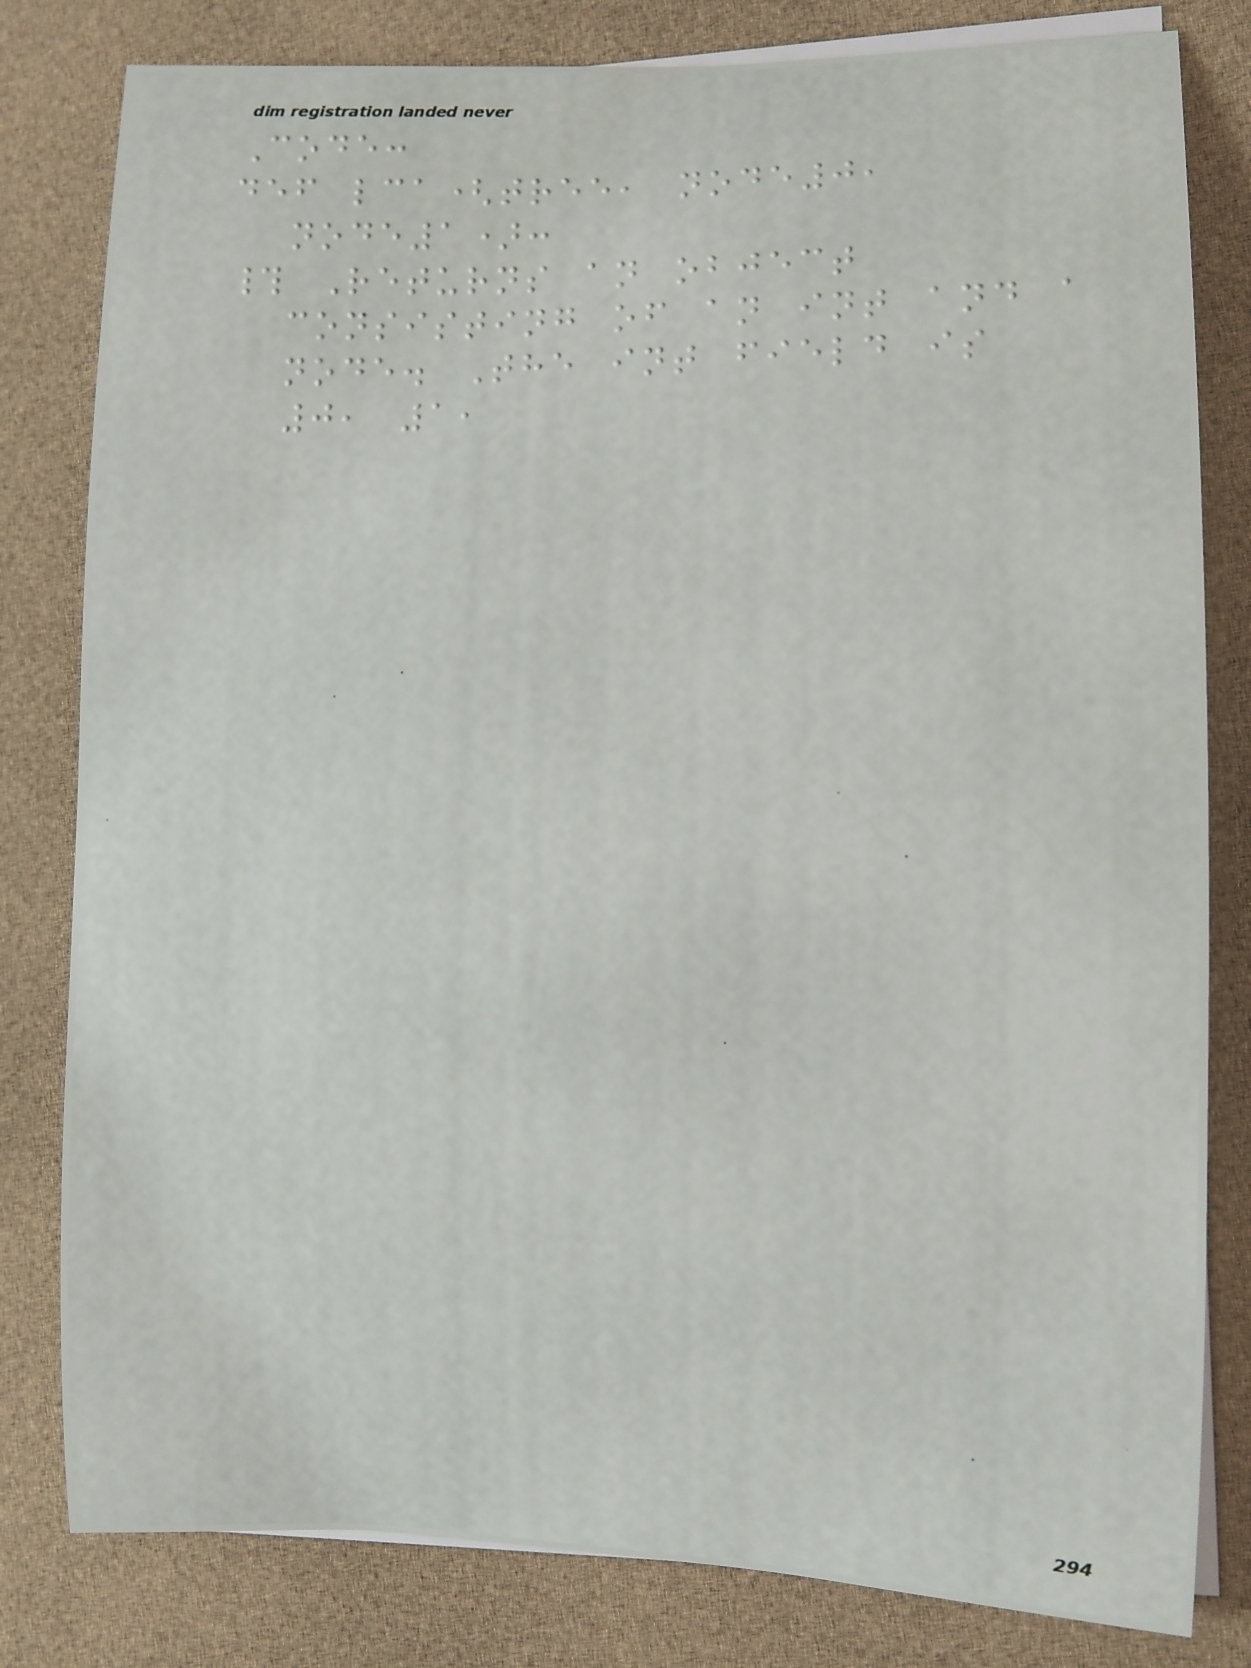Code:
def lca(tree, node0,
node1):
# Returns an object
consisting of an int and a
node. The int field is
0, 1,
